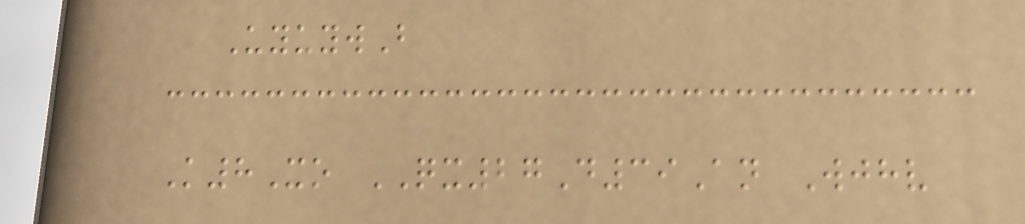UyuywB
K8Xo QX27D39An Wjhv
